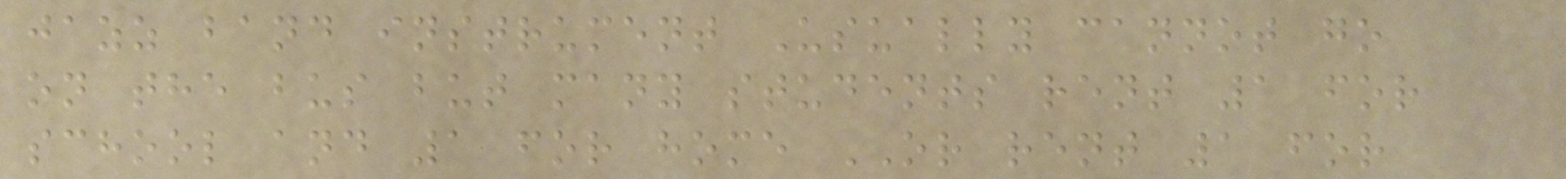jazz band instrument Usually cannot go
on the bus but many students rent 1 for
school and 1 for home OR rent 1 for
